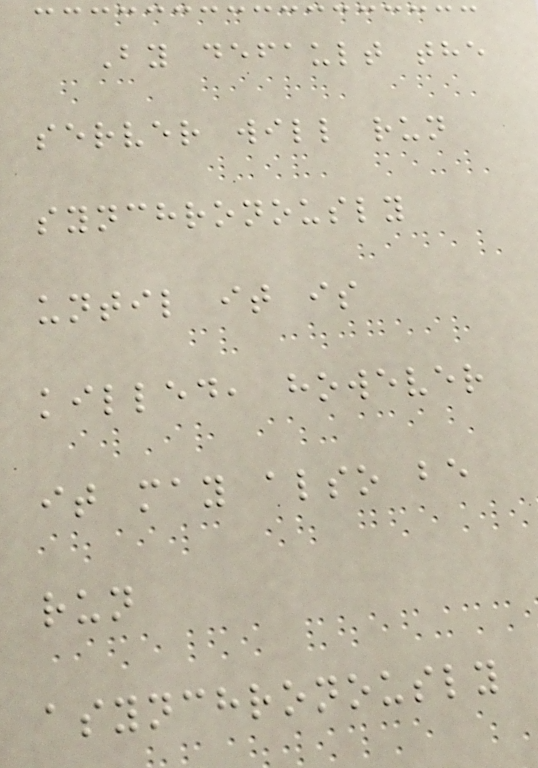By default the
server will run
synchronously
until it is
killed, however
it may also be
run
asynchronously
